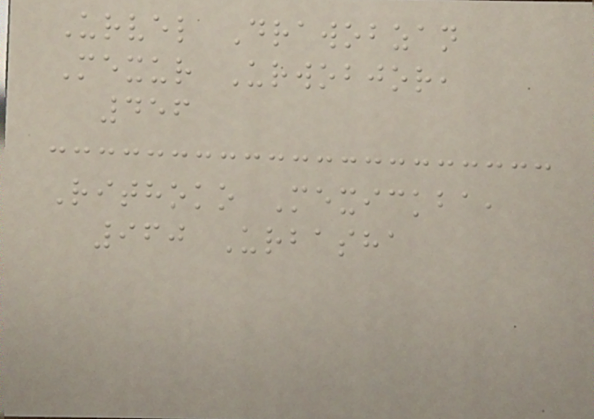Urvel Drawobzan
Mexur Urwobjor,
456
Rithoko Mexickba,
960 Urbasha
